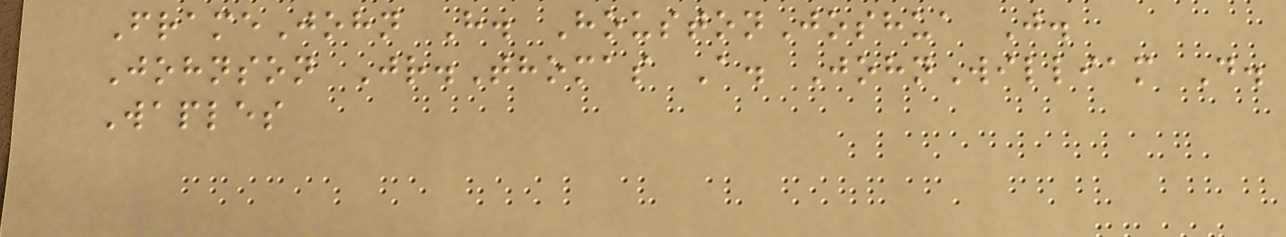FrameJohn H. HoustonJoshua J.
Johnson Jr.Thomas A. JohnWilliam D.
Waples
